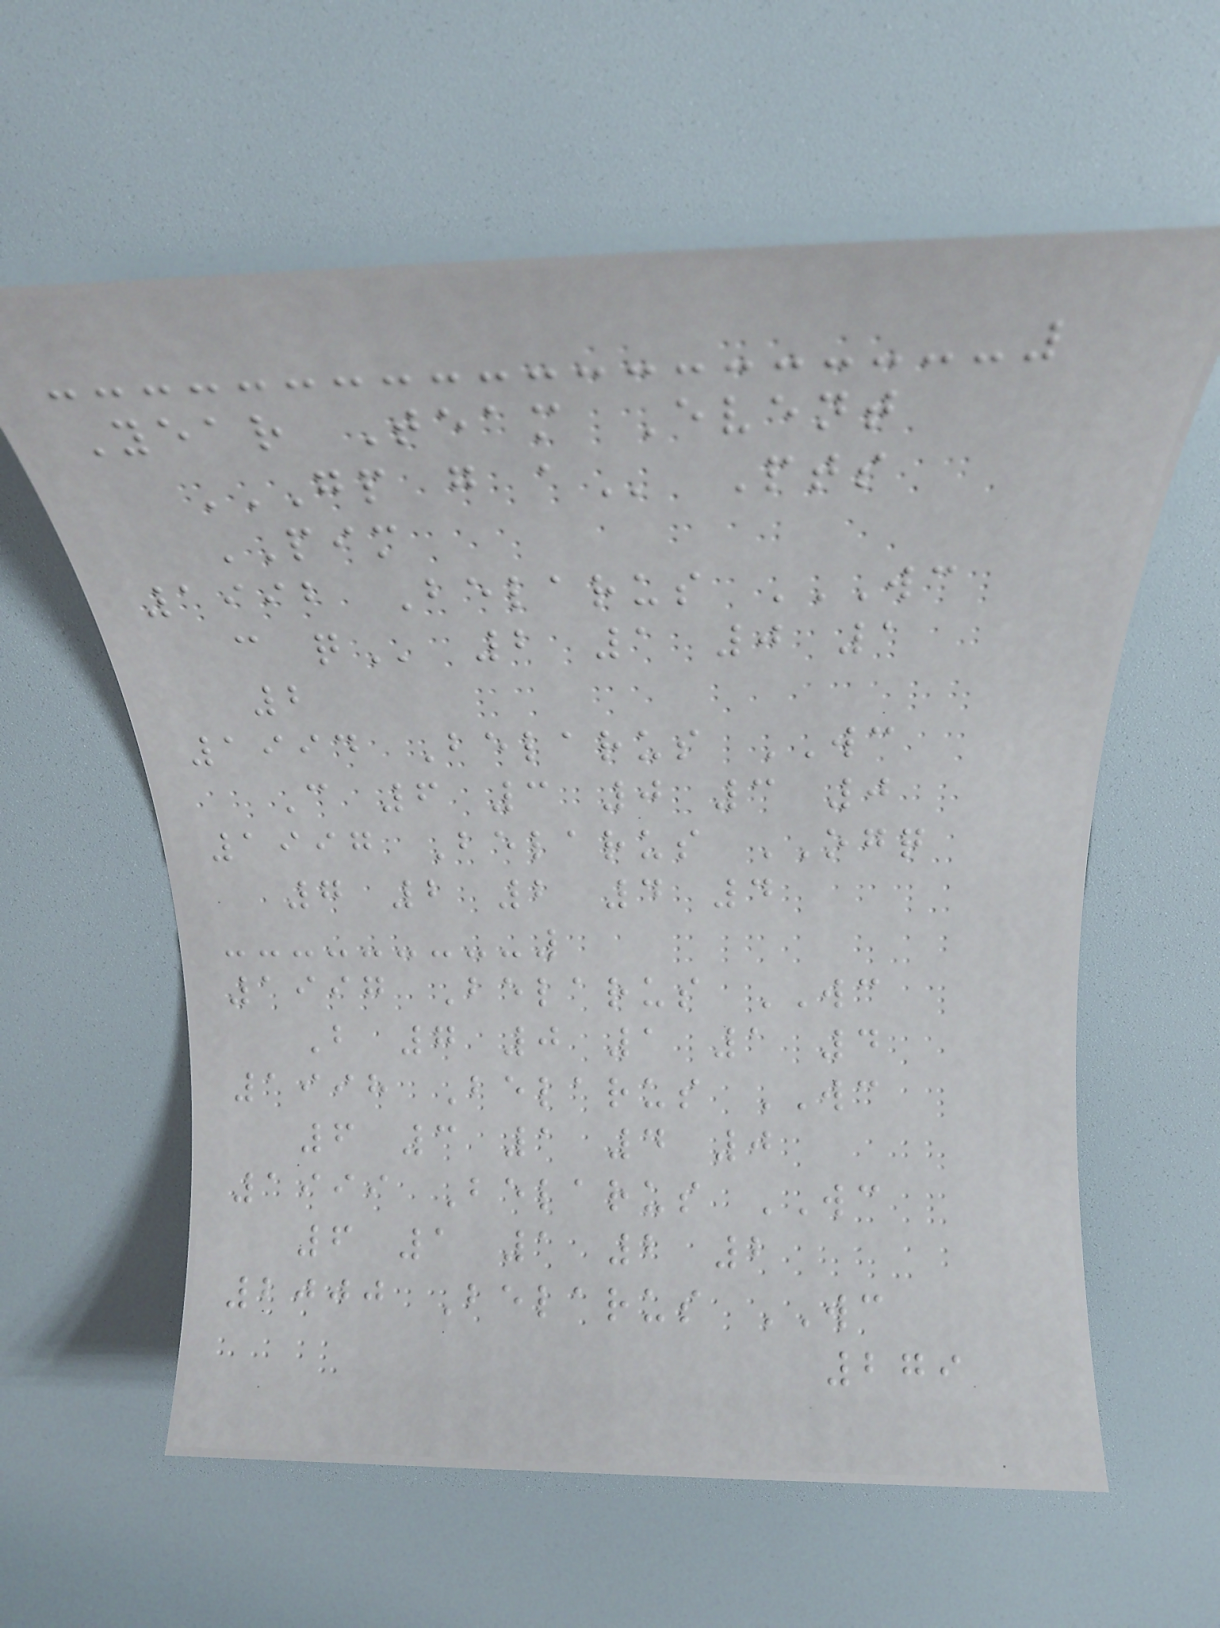Year Team Event
GP G A Pts
PIM
1992 Belarus WC
C Q 2 1 0 1
2
1994 Belarus WC
C 6 3 0 3 0
1997 Belarus OGQ
7 2 2 4 4
1997 Belarus WC
B 7 0 1 1 4
1998 Belarus WC
6 3 1 4 0
1999 Belarus WC
6 1 1 2 2
2000 Belarus WC
279
